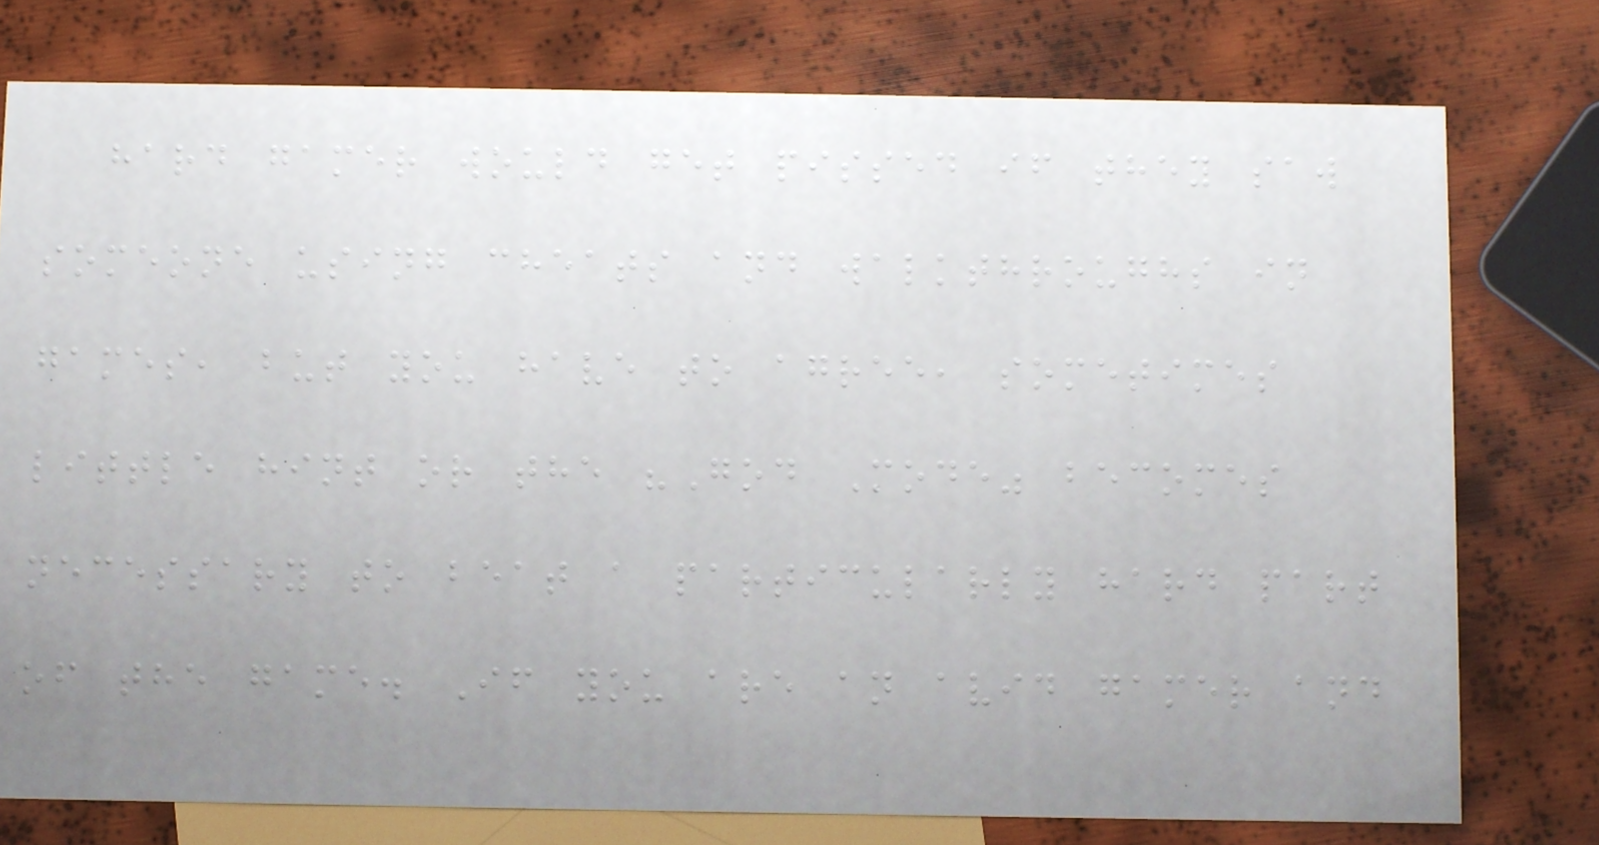hard gamer would get pissed if they saw
someone using cheats and walkthroughs in
games, but you have to agree, sometimes
little hint or the "God Mode" becomes
necessary to beat a particularly hard part
of the game. If you are an avid gamer and
